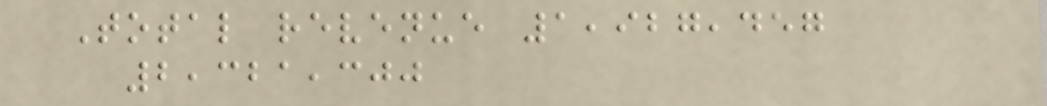Total revenue 1,927,457
2,321,300
